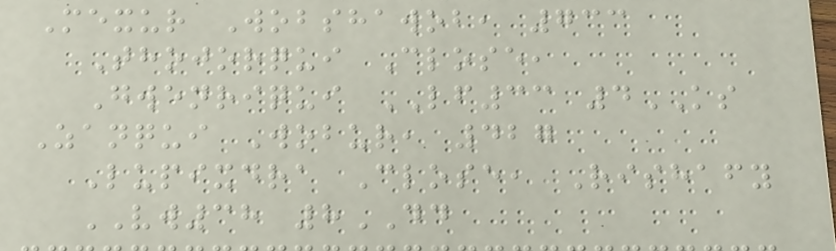Mexur Wobshawob, 733
Thojorqui Close,
Gwenriqui LF33 4KS
Zanqui Wobur, 427
Lupixdra Close, Rishafy
VW38 8DD
